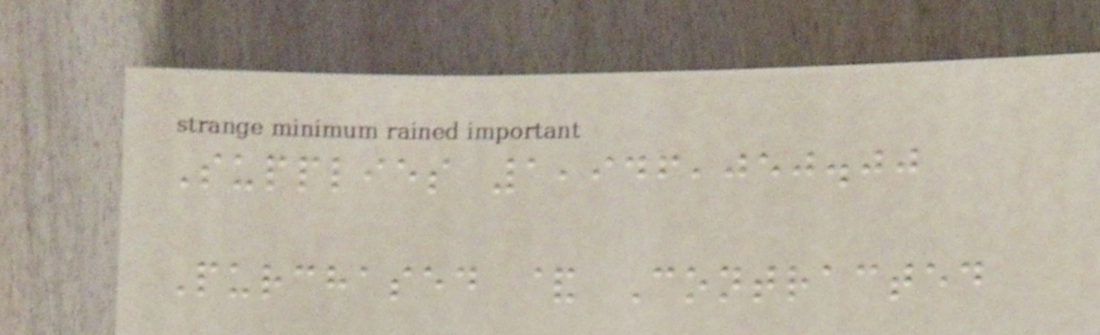Supplies 1,946,050.00
Purchased & Contracted
